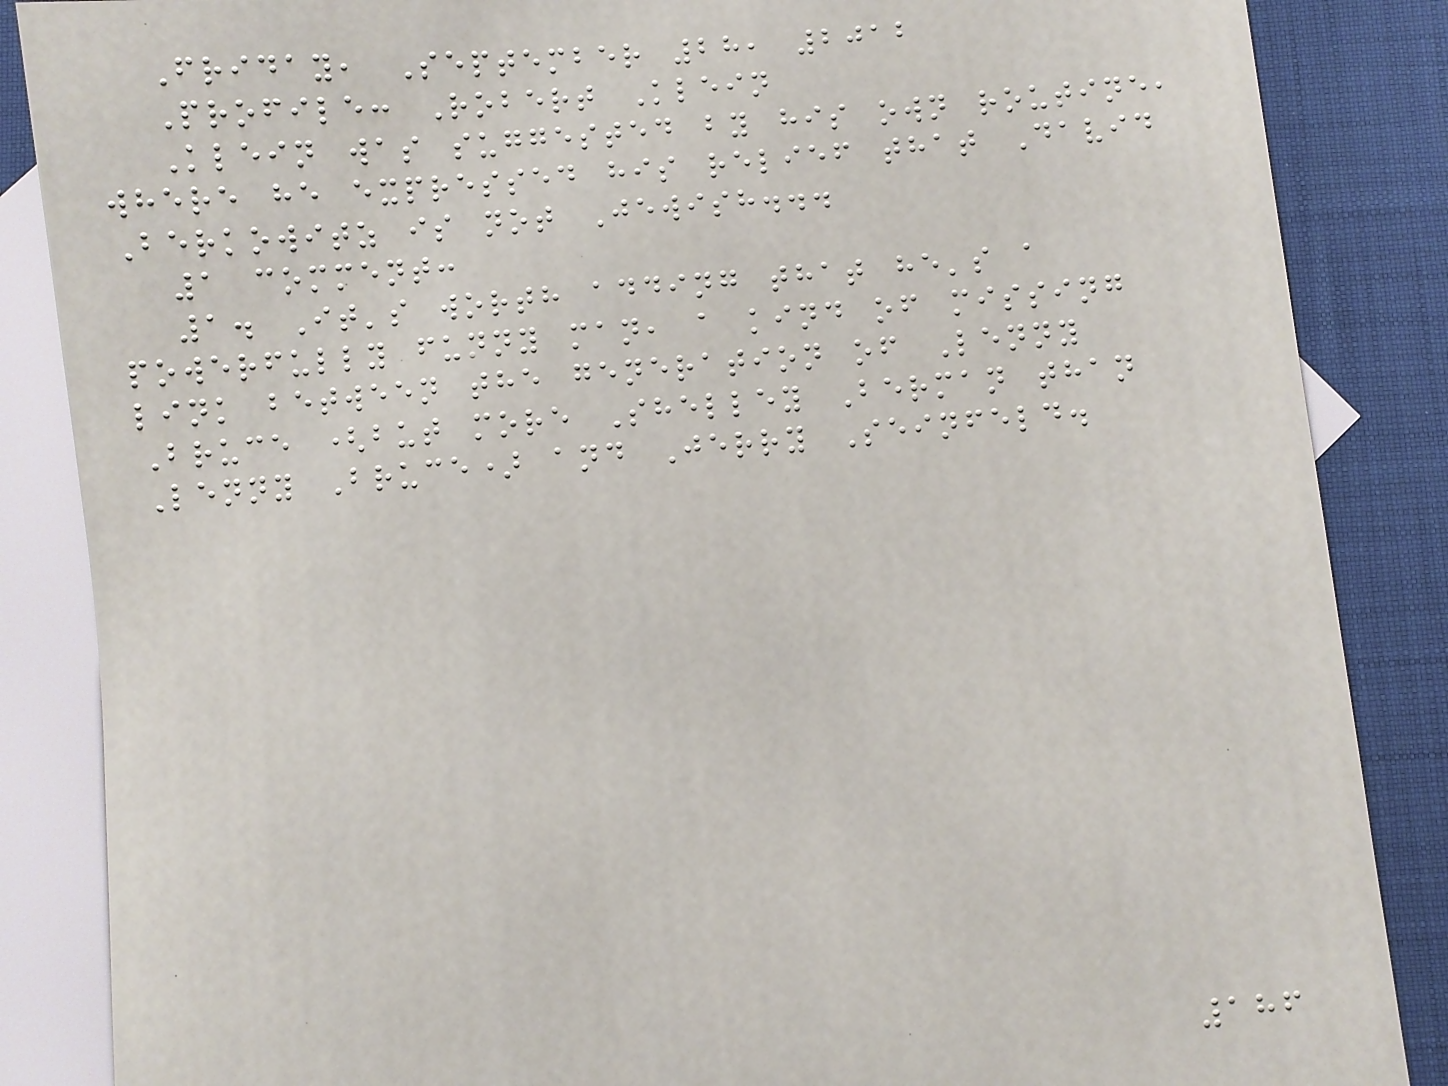Friday, September 28, 2012
Profile: Robert Klein
Klein was suggested by his own routine,
where he expressed his relief that David
Berkowitz is not Jewish...
1 comment:
1. It's worth adding that he's a
powerfully funny man, a kind of missing
link between the generation of Lenny
Bruce (but more Shelley Berman than
Lenny Bruce) and Jerry Seinfeld.
186
